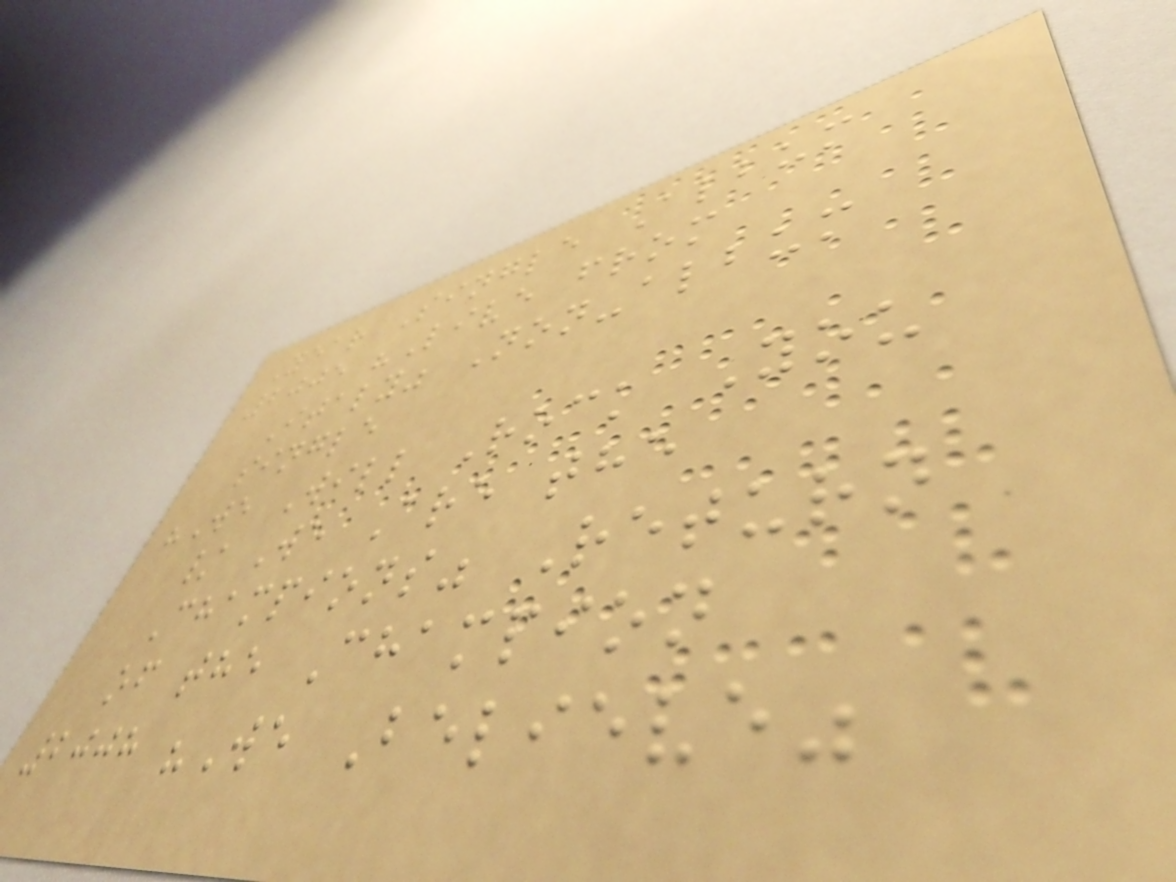Year Single Album
2005 "Live from
Italy" Non-album
single
"We Will Rock You
/ We Are the
Champions" Return
of the Champion
2008 "We Believe"
